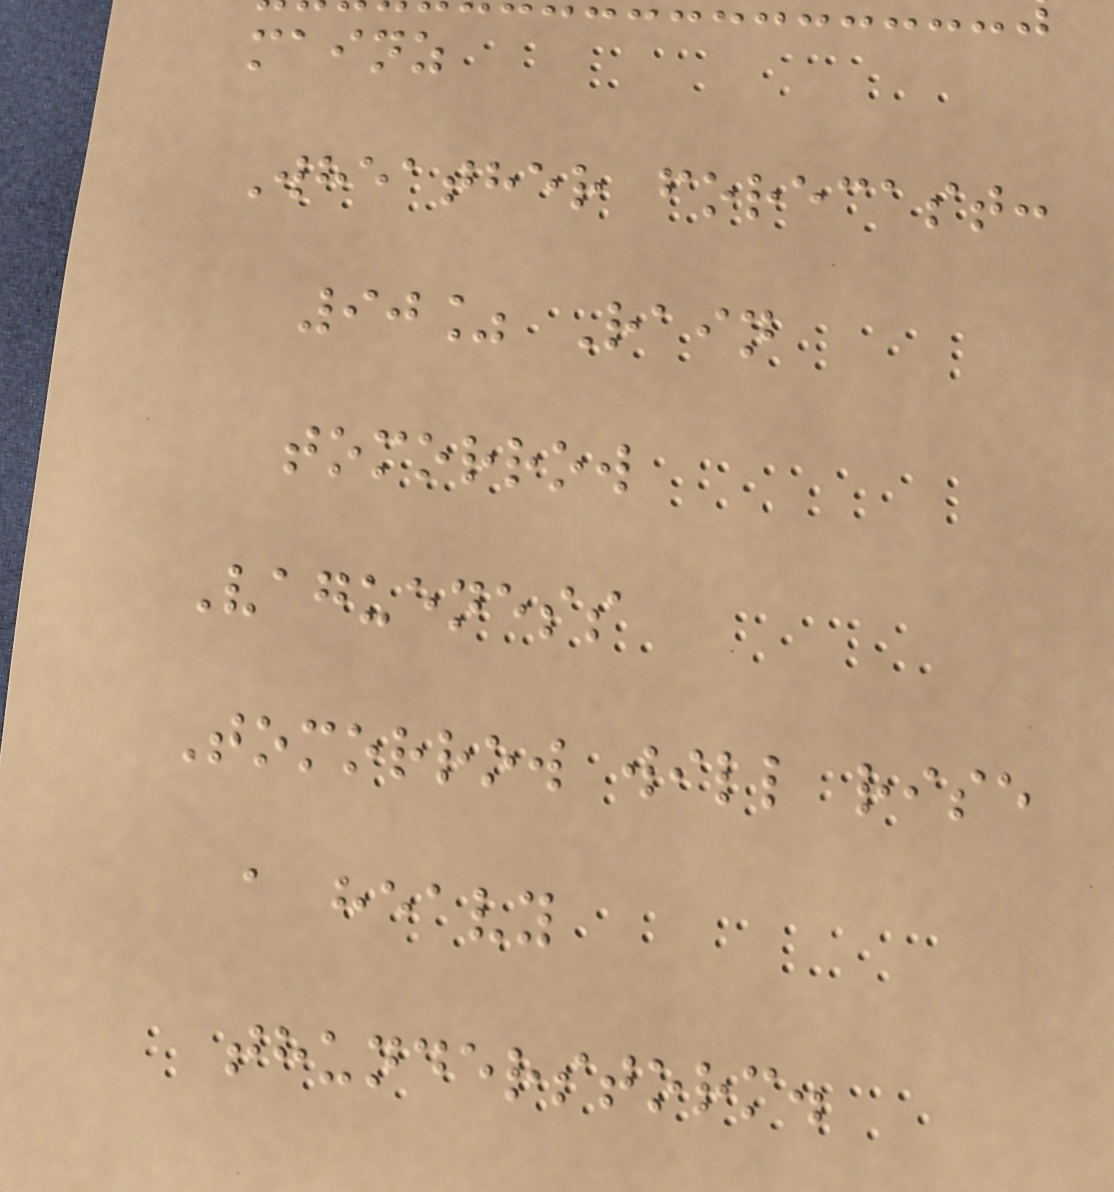mainz
Wheather forecast:
90% Rain
tomorrow
Vagueness
Tomorrow will rise
a heavy
thunderstorm.
